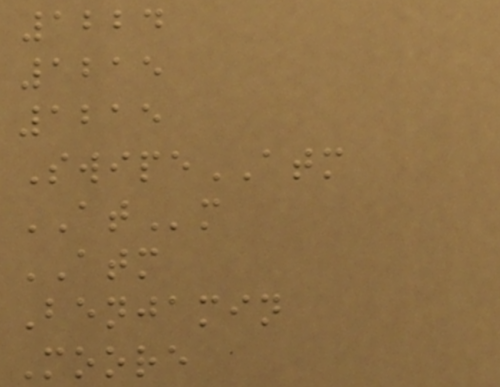1224
1215
1215
SwipeATM
ATm
ATM
Benjamin
Moore
